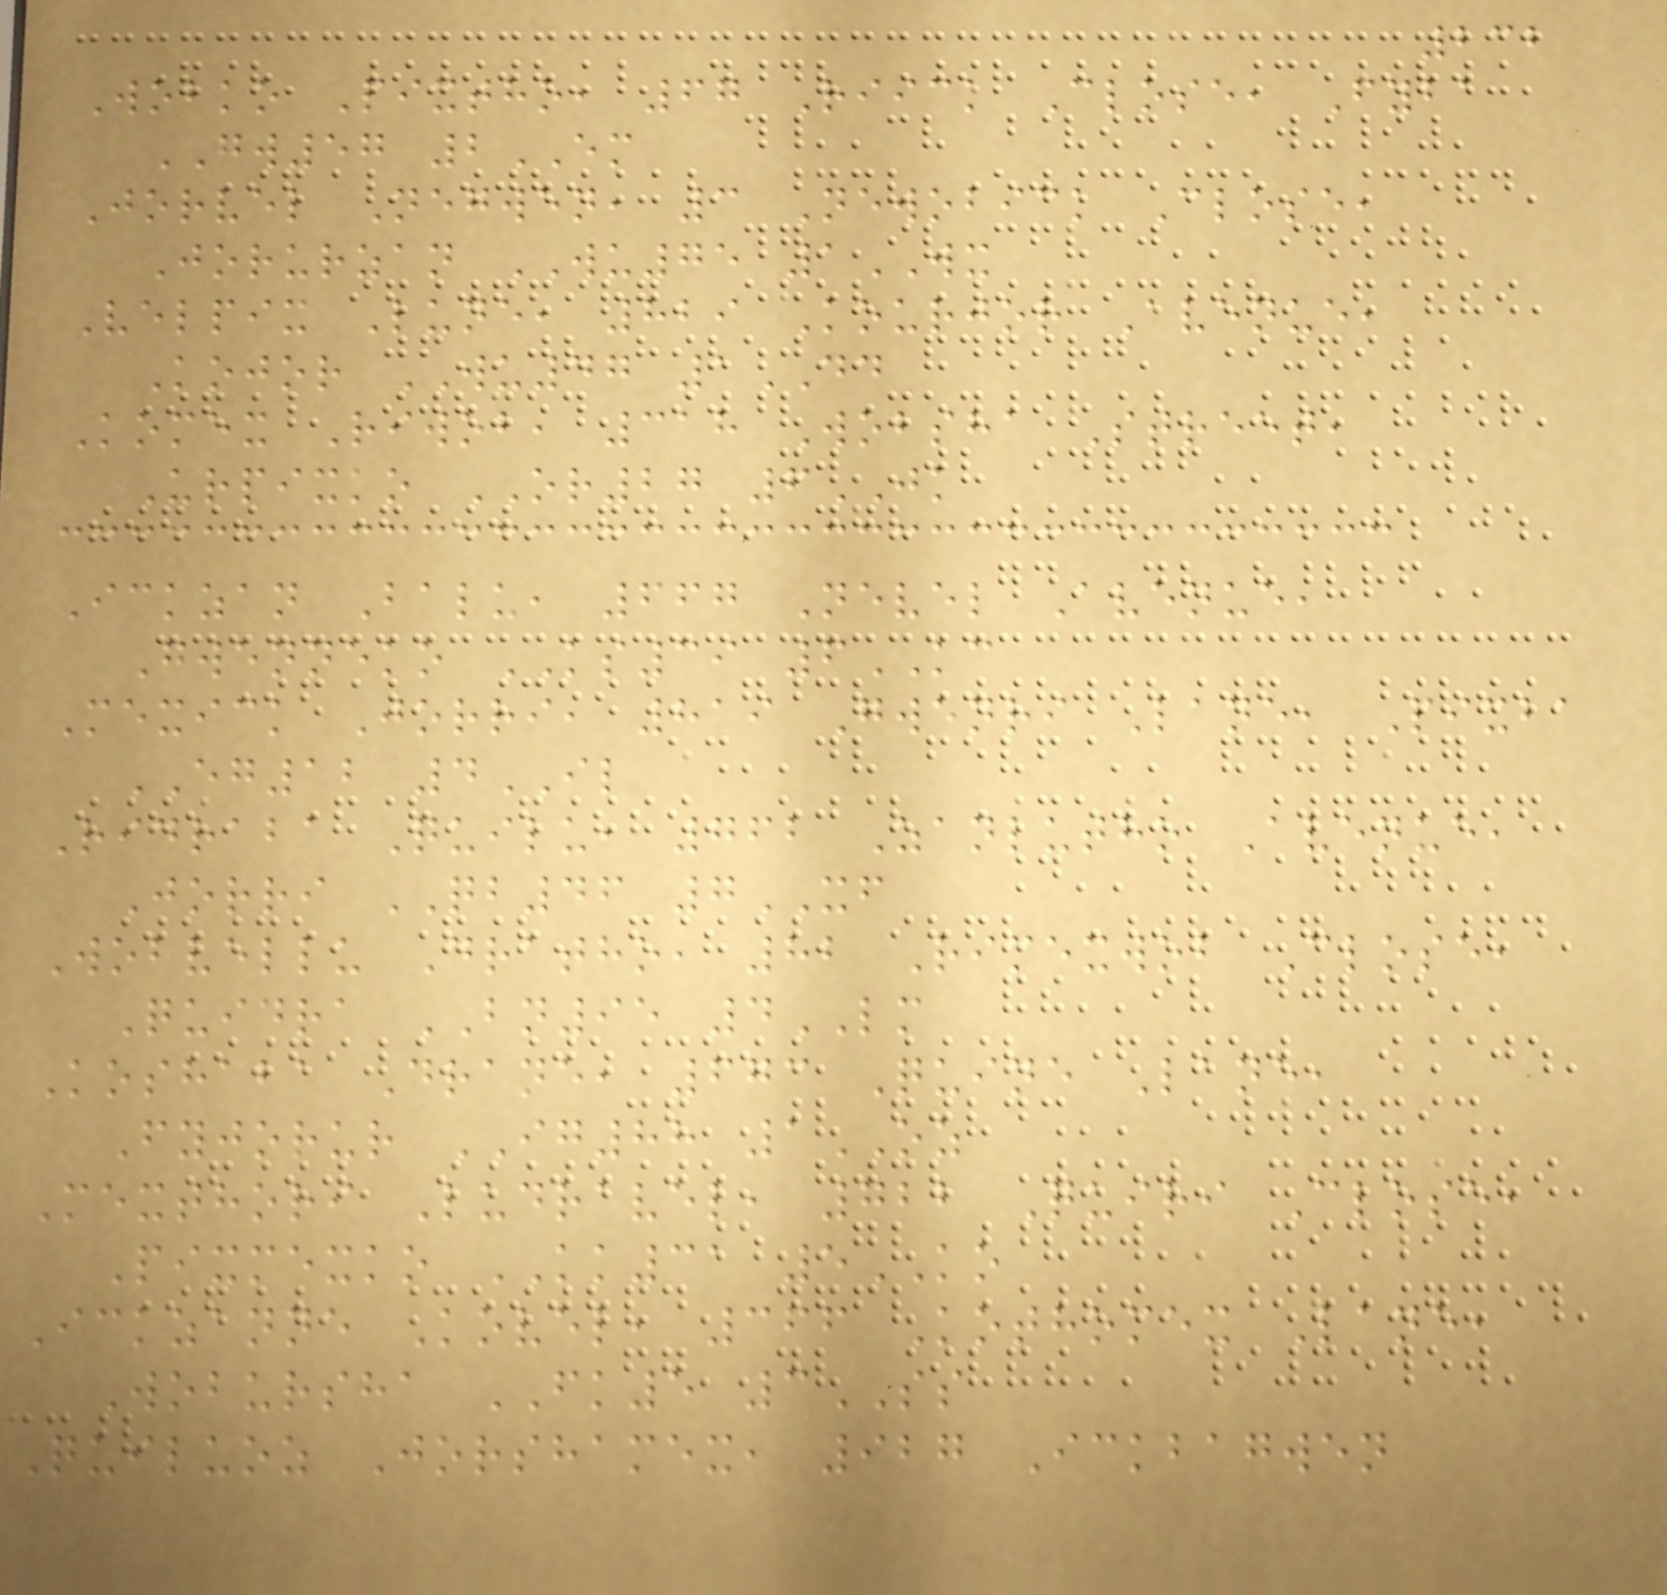232
Wobko Pixtho, 67 Riick Close, Fyba
GW57 2EM
Jorvel Negwen, 3 Newobick Close,
Jorurzan WU75 1WX
Velpix Lune, 829 Kourjor Avenue,
Kojor WU47 1DD
Komex Riwob, 318 Wobsha Street,
Urpixko OR27 6JK
Ickzan Balu, 667 Nevel Avenue,
Gwenneko KS39 6KC
Mexick Jorri, 819 Gwenri Lane, Pixba
EG12 4IL
Ridraba Quilu, 762 Zanlutho Avenue,
Jorri QB46 7XF
Wobvellu Dratho, 82 Rimexwob Close,
Quidra BN95 4LM
Koshaba Drane, 673 Quine Lane,
Fyjorur IG88 1OZ
Mexthori Ludravel, 722 Quiri Close,
Pixmexko KK31 5KO
Ickzanne Kovel, 366 Kothomex Lane,
Wobursha FK5 3SS
Quiluoz Jorshamex, 927 Ickbagwen
